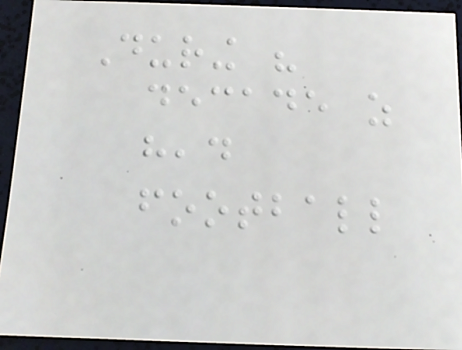During his
decade as
head
football
